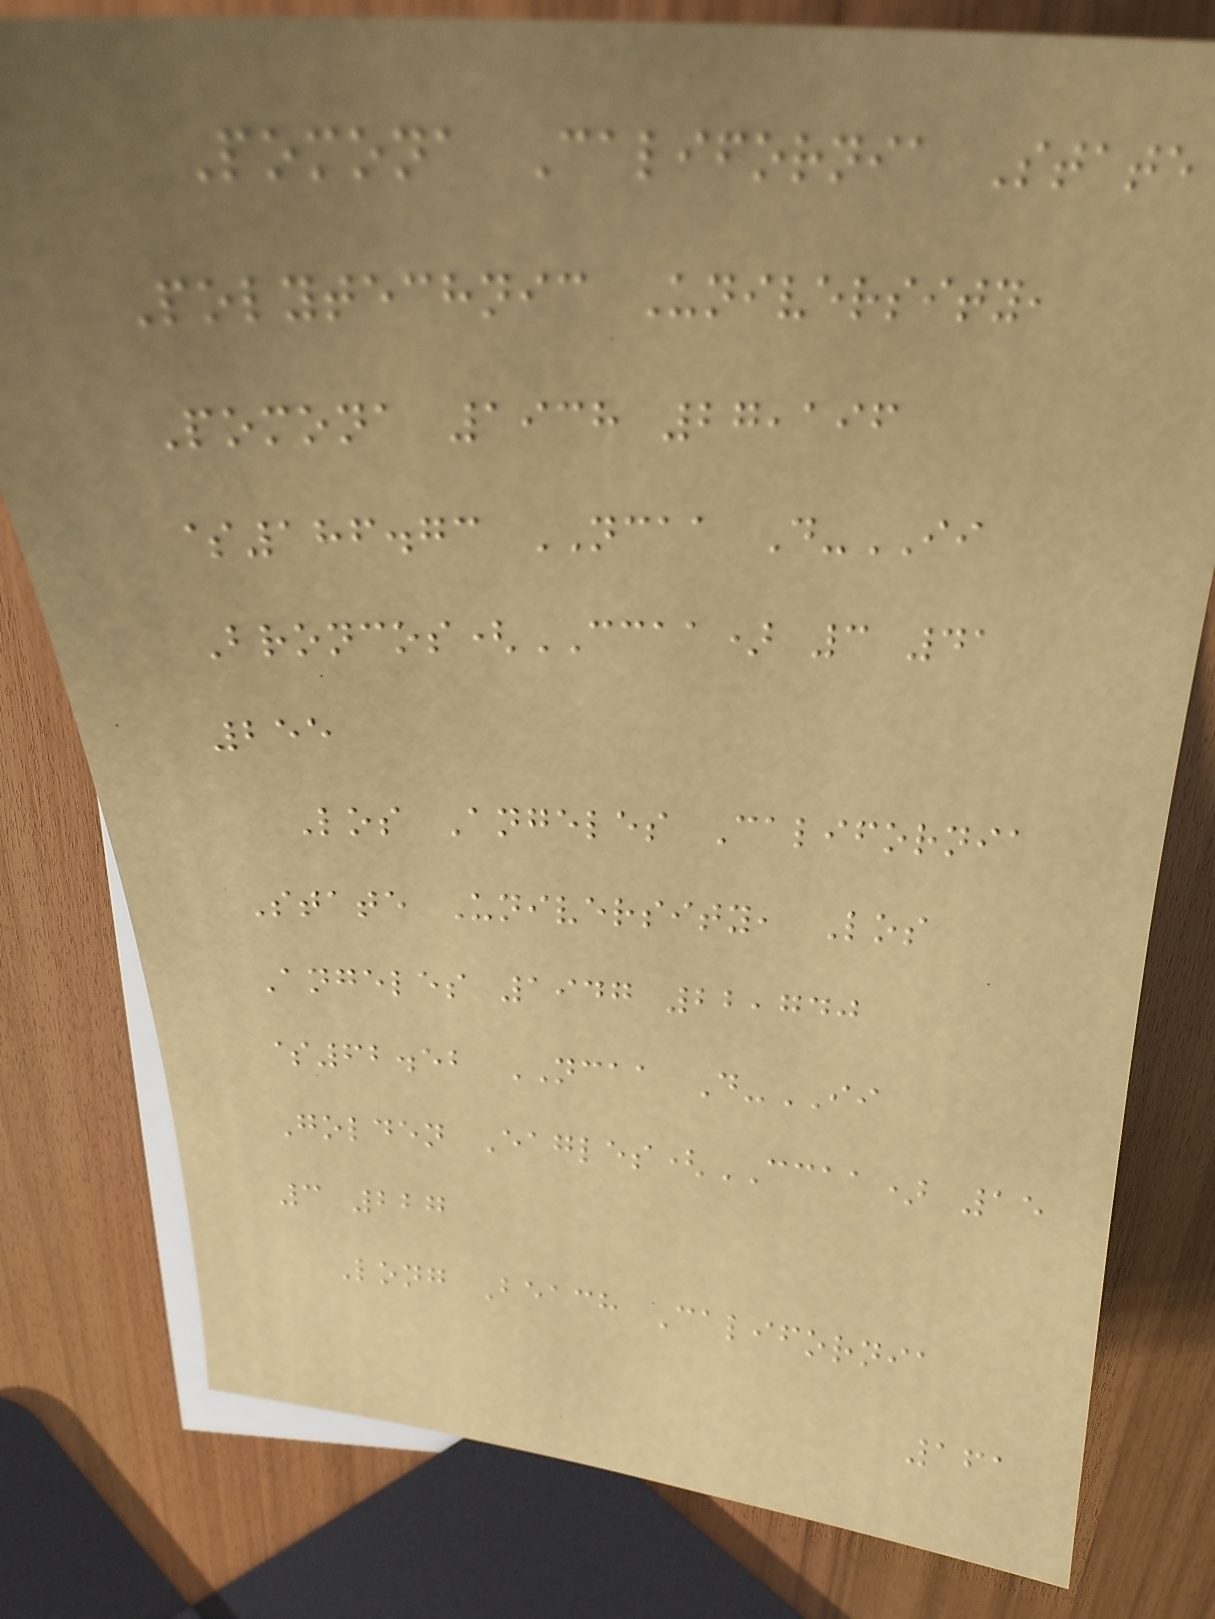Pomona California State
Polytechnic University,
Pomona 1938 27,196
$186.73 NCAA D-II
Broncos(CCAA) 3 41
255
Los Angeles California
State University, Los
Angeles 1947 22,740
$62.52 NCAA D-II
Golden Eagles(CCAA) 15
3 227
Long Beach California
161
